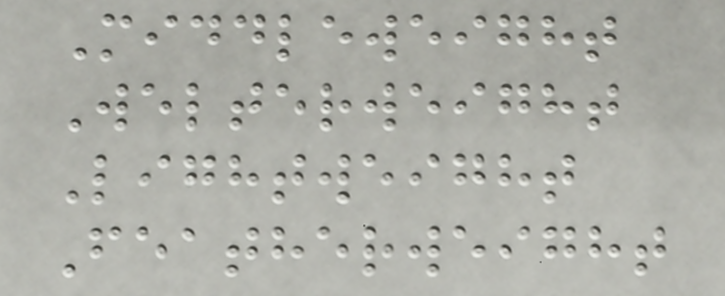Middleweight
Welterweight
Lightweight
Featherweight
